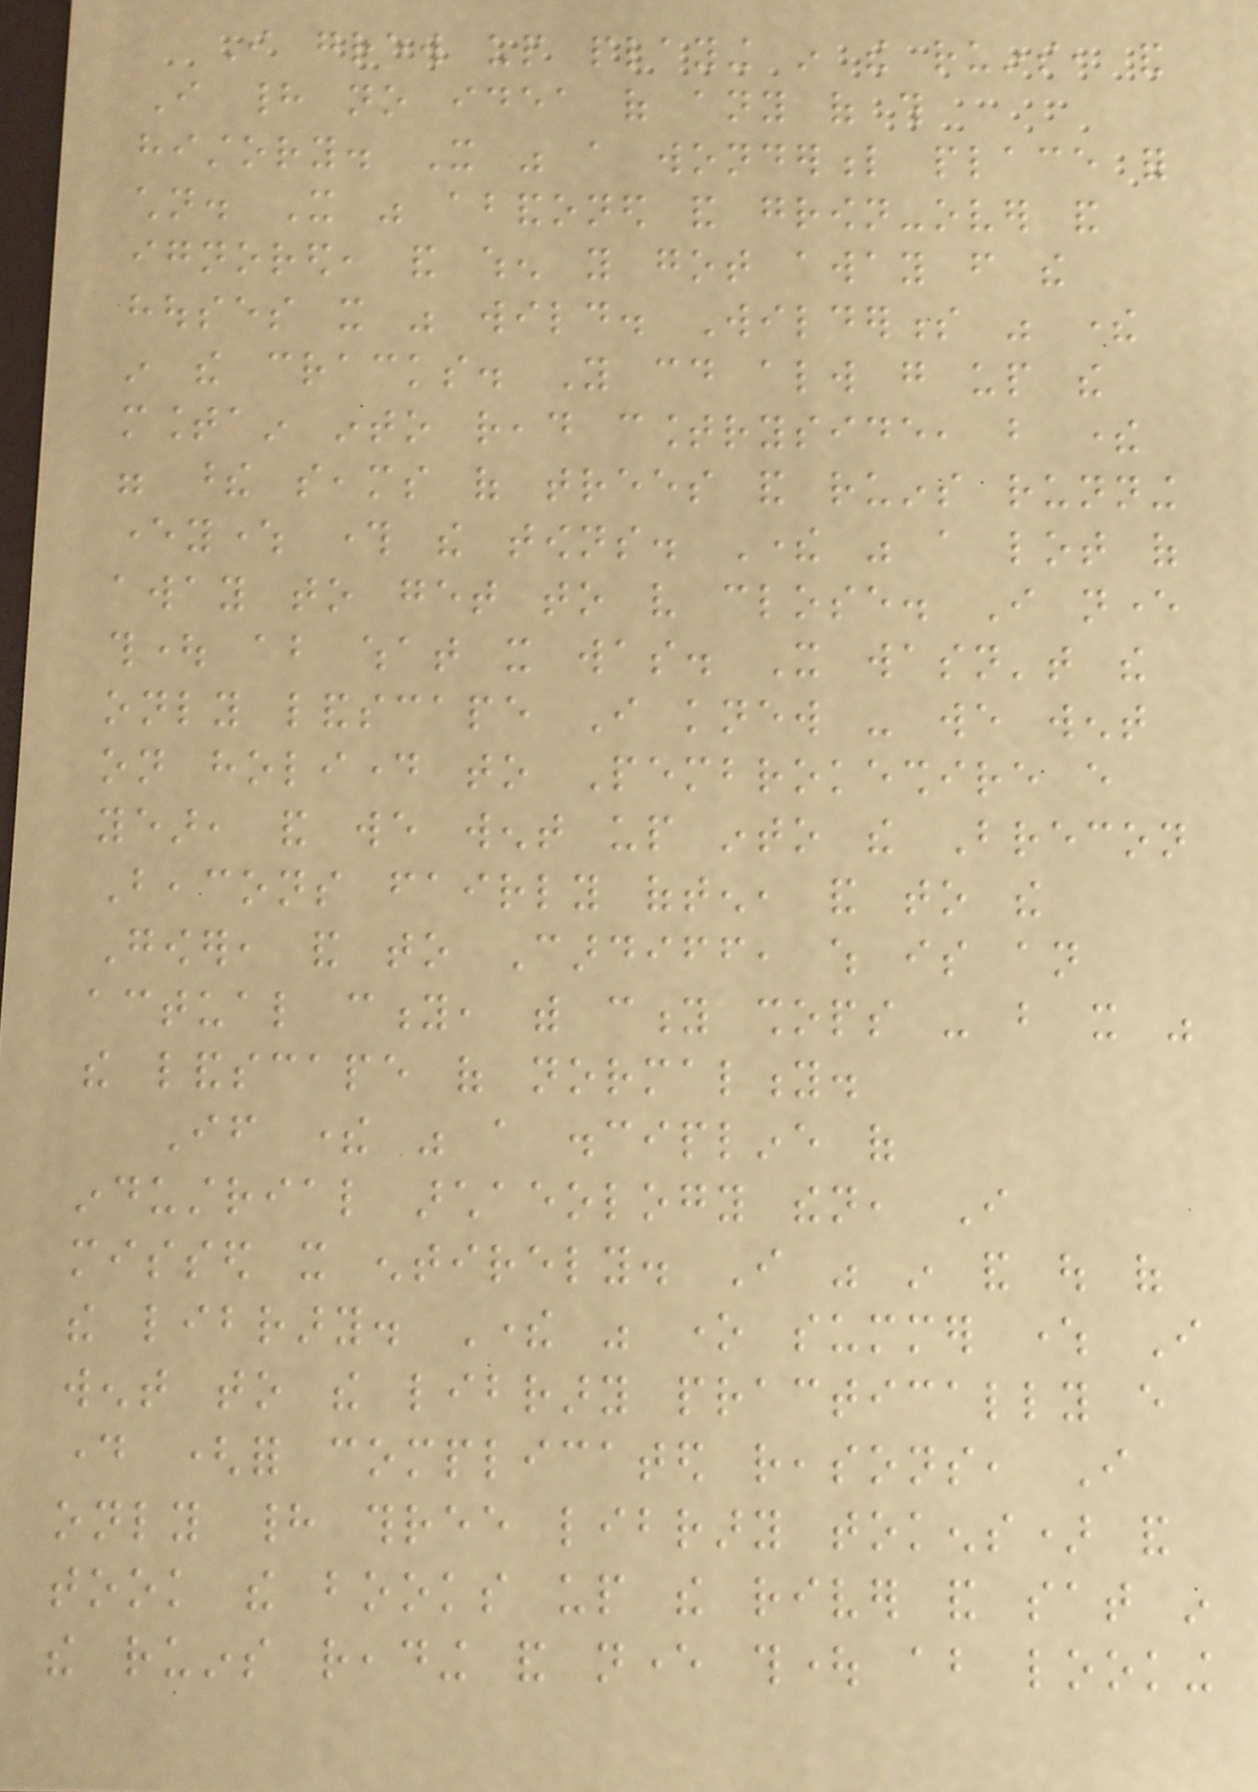I grew up playing in the ruins, and
I had no idea of any of this
history. It was a wonderful place for
children. It was abandoned and grown-over and
ignored, and when you got away from the
houses it was wild. Wilderness was there
in the cracks. You could always go up the
mountain into read countryside, but there
were these seams of trees and ruins running
everywhere through the towns. There was a lot of
away to get to very close. I never
thought about what it was. It wasn't the
only landscape I knew - we went
on holiday to Pembrokeshire every
year, and we went up into the Brecon
Beacons fairly often, and to the
Gower, and to Cardiff, which is an
actual city, with city shops - but it was
the landscape of normality.
If there was a discipline of
industrial archaeology then, I
missed it entirely. I was in and out of
the library. There was one summer where I
went to the library practically every
day (for complicated reasons, I
only had three library tokens) and
took the books up the river and sat in
the ruins reading and never thought about looking
